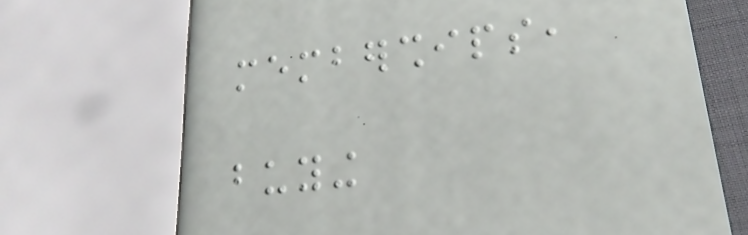memberships,
buying
